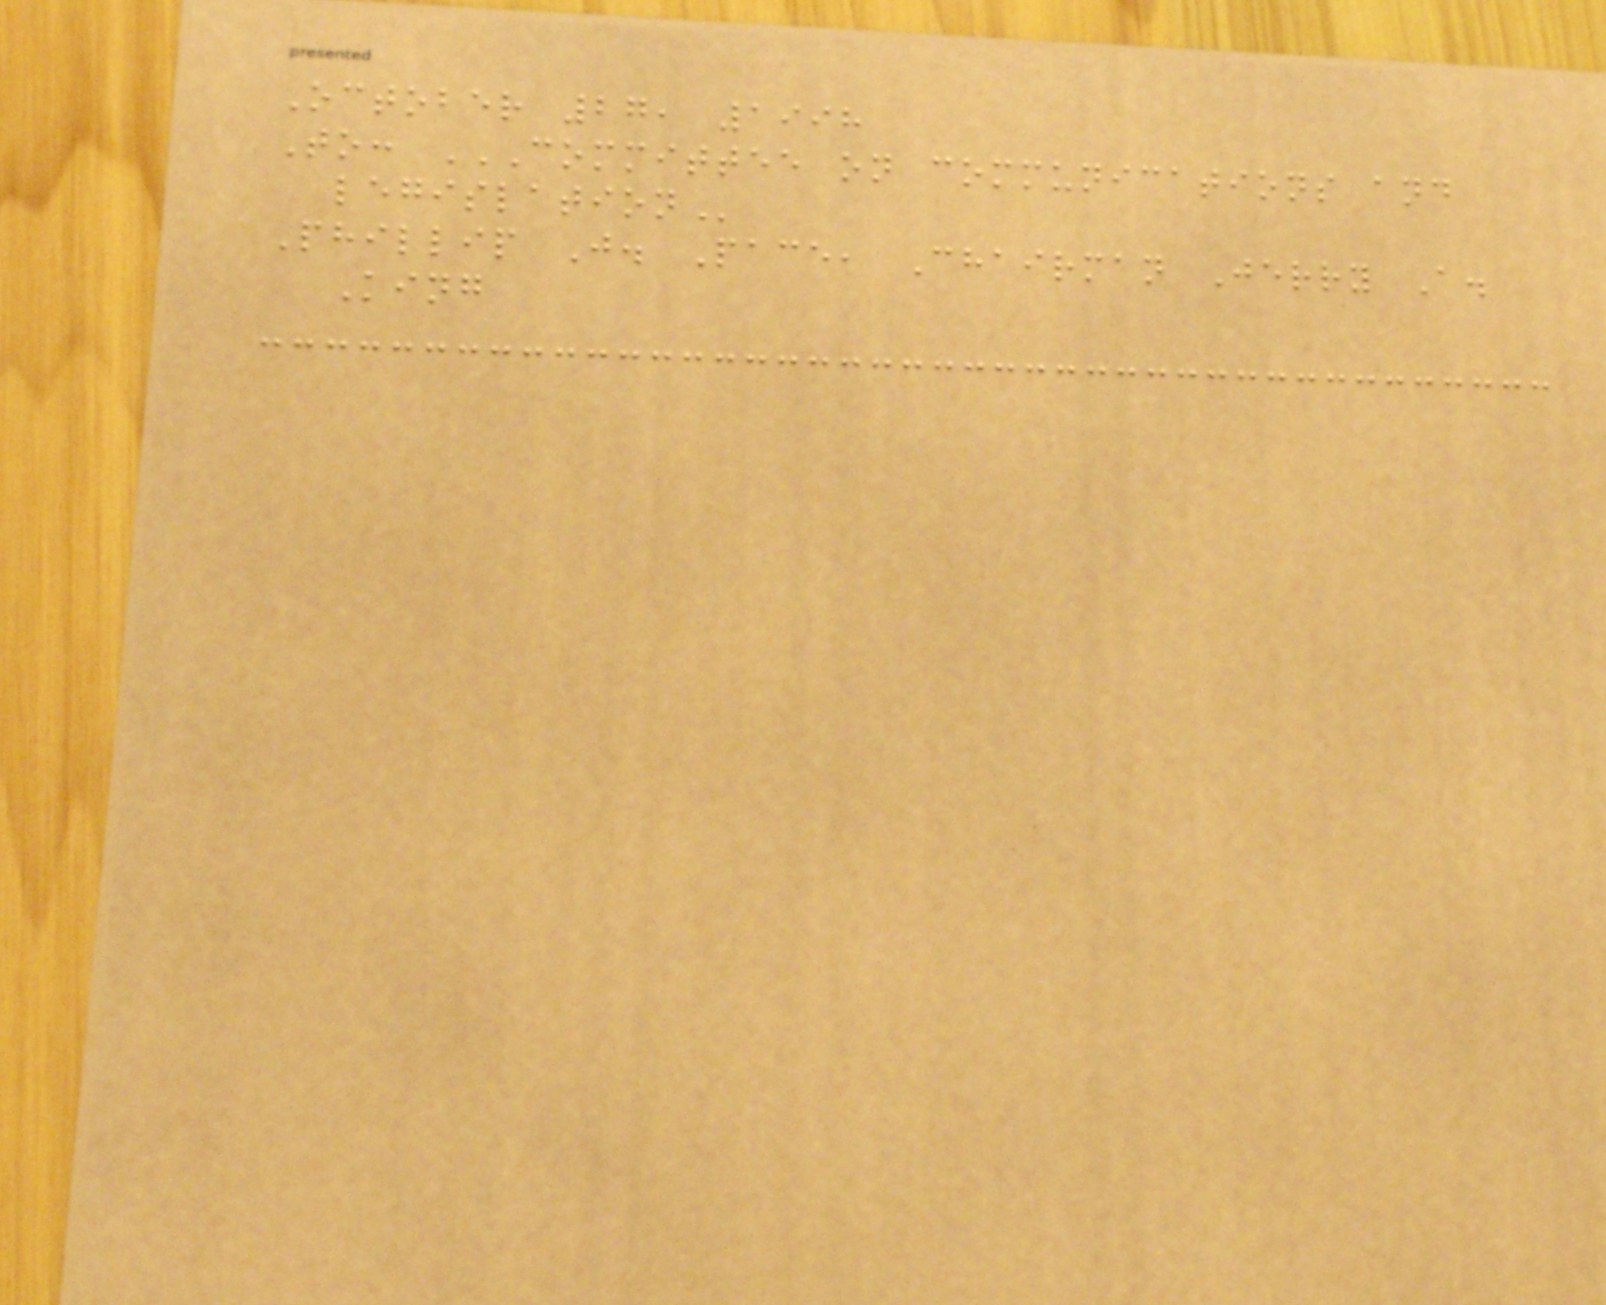October 27, 1998
To: COMMITTEE ON COMMUNICATIONS AND
LEGISLATION
Phillip J. Pace, Chairman Jerry A.
King
